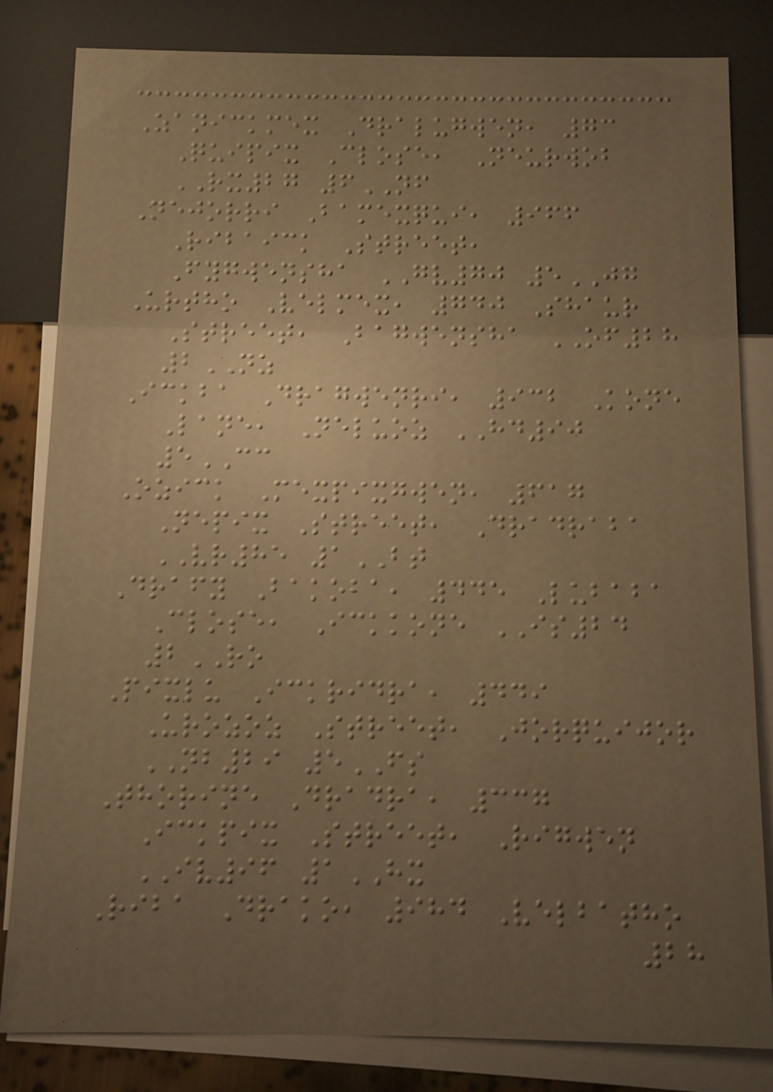Zanickmex Dralugwen, 73
Quipix Close, Neurwob
RX27 6NF
Nejorri Bamexqui, 966
Ribaick Street,
Fygwensha GV70 5JG
Urtho Velmex, 740 Shaur
Street, Bagwensha OF28
2NZ
Ickba Dragwenri, 932 Kone
Lane, Neluoz HD90
5CC
Ozick Mexpixgwen, 617
Nepix Street, Dradraba
VR85 1BT
Drafy Bakoba, 445 Lubaba
Close, Ickkone IS24
2RO
Pixlu Ickridra, 449
Urozoz Street, Jorquijor
NB29 5FS
Thorine Dradra, 337
Ickpix Street, Rigwen
IV96 1HX
Riba Drako, 984 Velbatho
28
